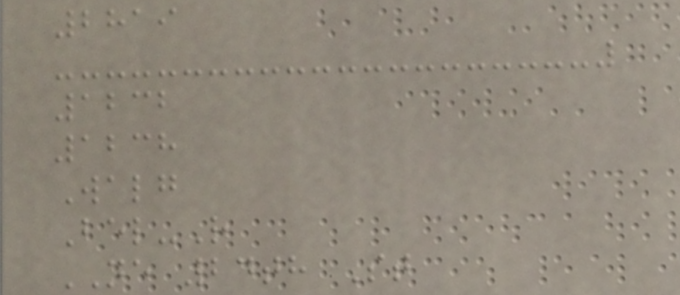2819
1232
1238
Walg
Bel-R
NE 24th St
